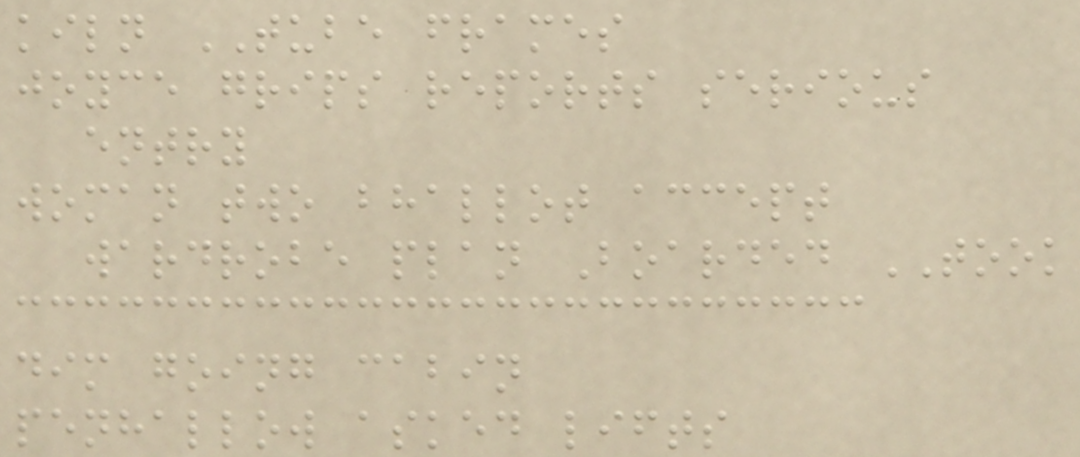kiln TUBE frames
joyce grips reports serious
entry
woman two bhallot accept
wardrobe plan Boarded TOOK
dim going cabin
penhallow asked lifts
